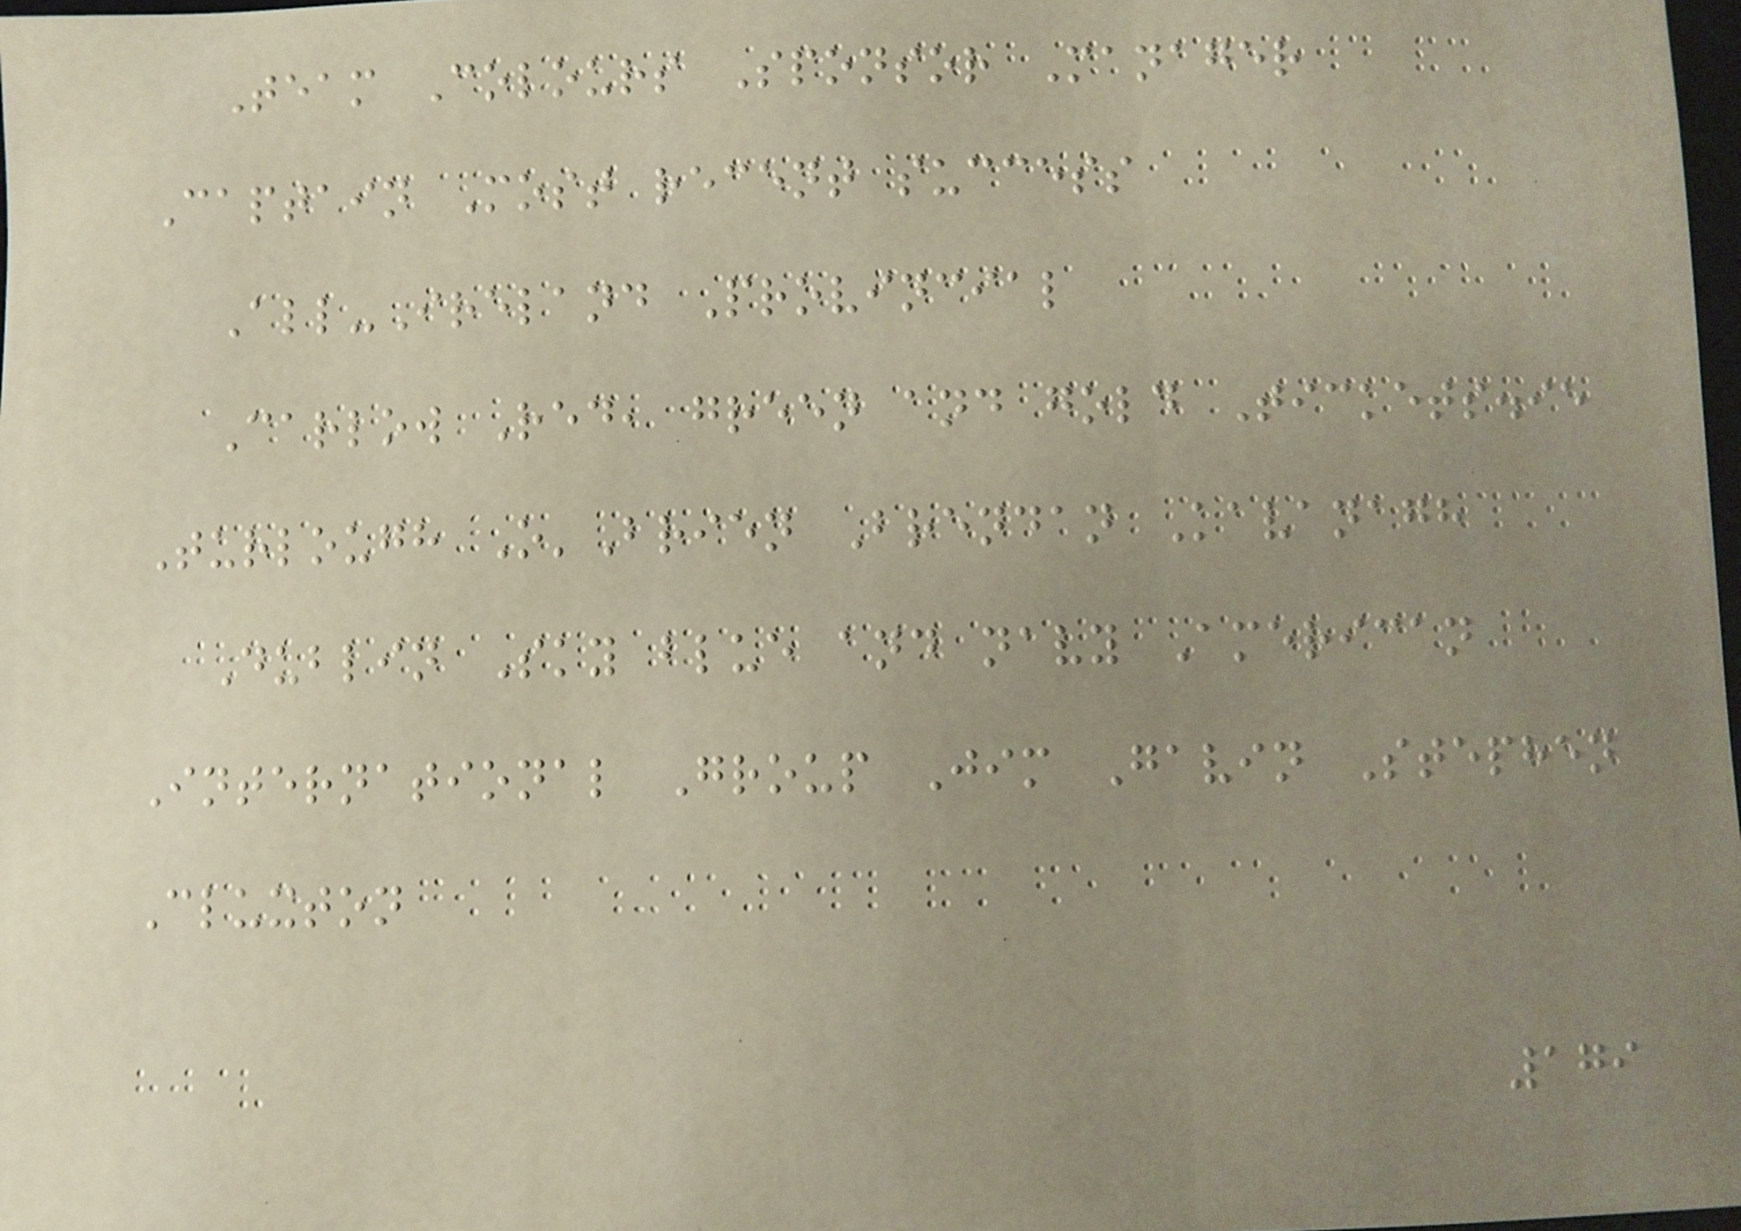Team Colours Sponsor Manager
Captain Most recent success
All-Ireland Provincial
Carlow Red, green and gold Tickets.ie
Turlough O'Brien Brendan Kavanagh
Dublin Sky blue and navy American
International Group Jim Gavin Stephen
Cluxton
179
